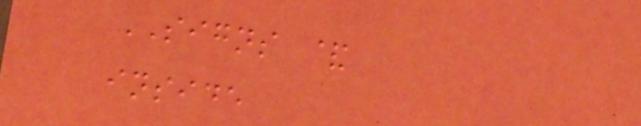SIGNS &
inside
